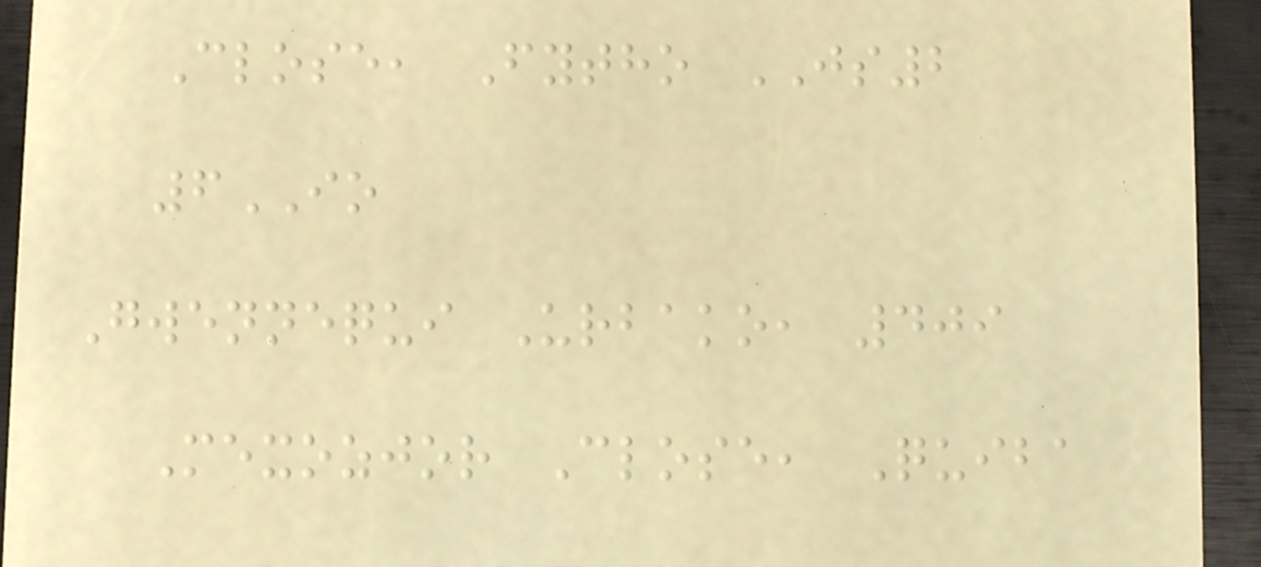Close, Fytho JS2
6IO
Gwennequi Urbako, 409
Mexozjor Close, Quiba
